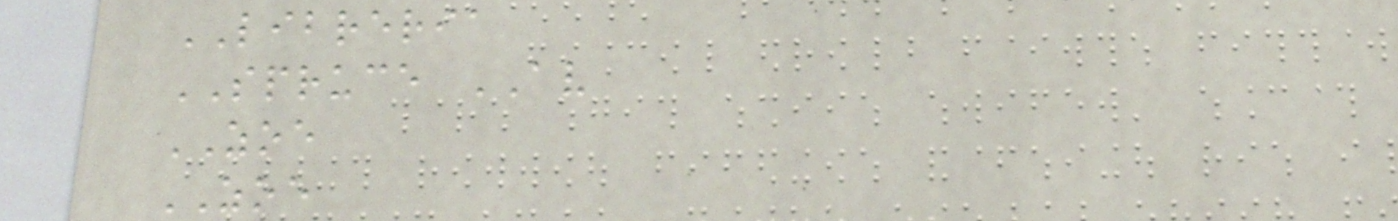LIBRERIA
SPRUCE AV
ZOE
ZOE
